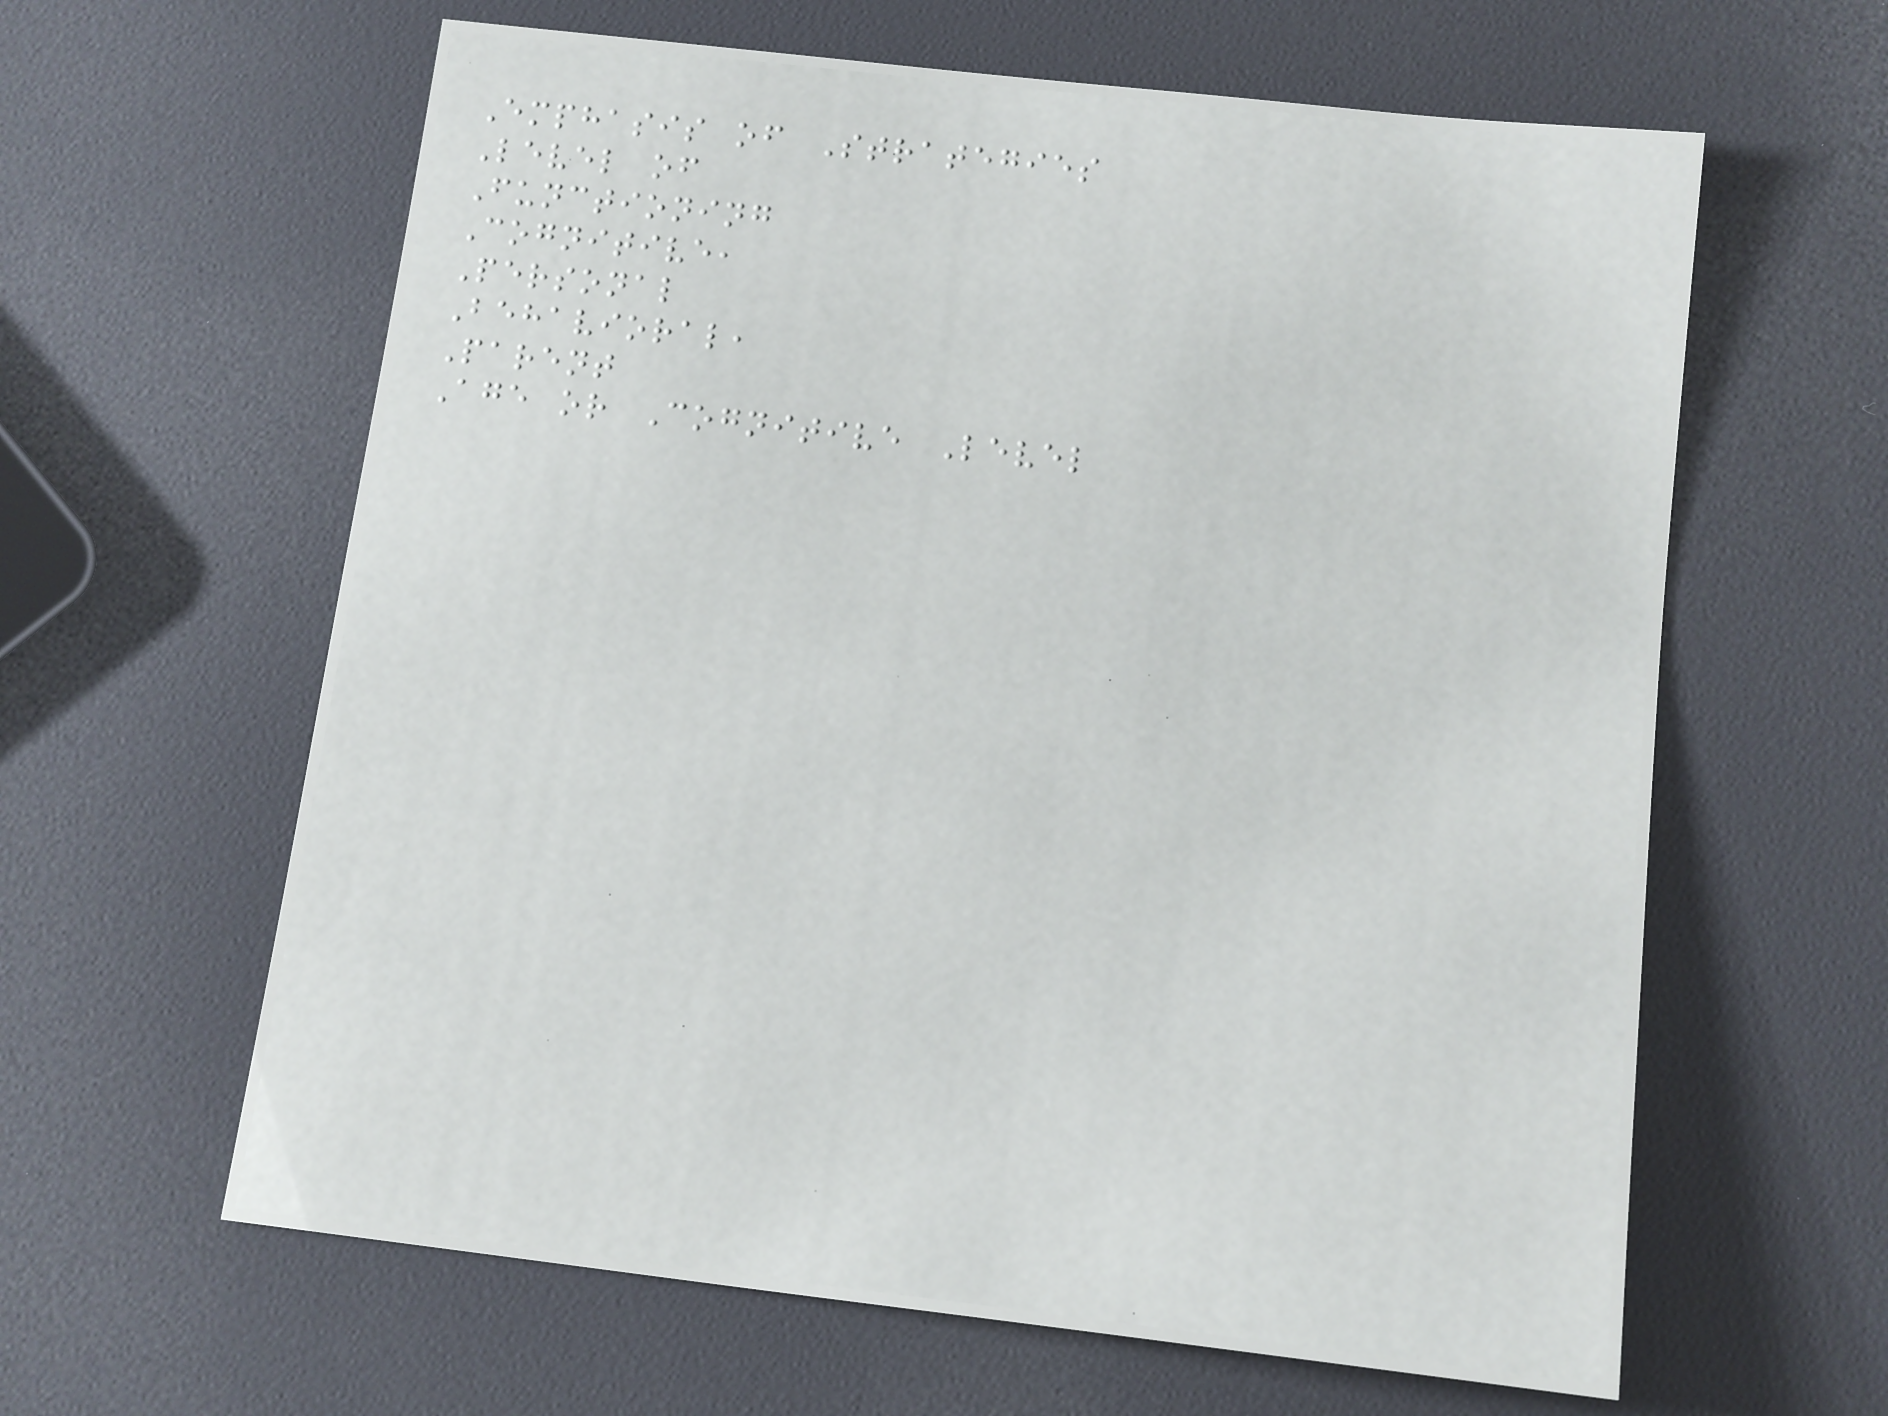Emphasis of Strategies
Level of
Functioning
Cognitive,
Personal
Behavioral,
Parent
Age or Cognitive Level
